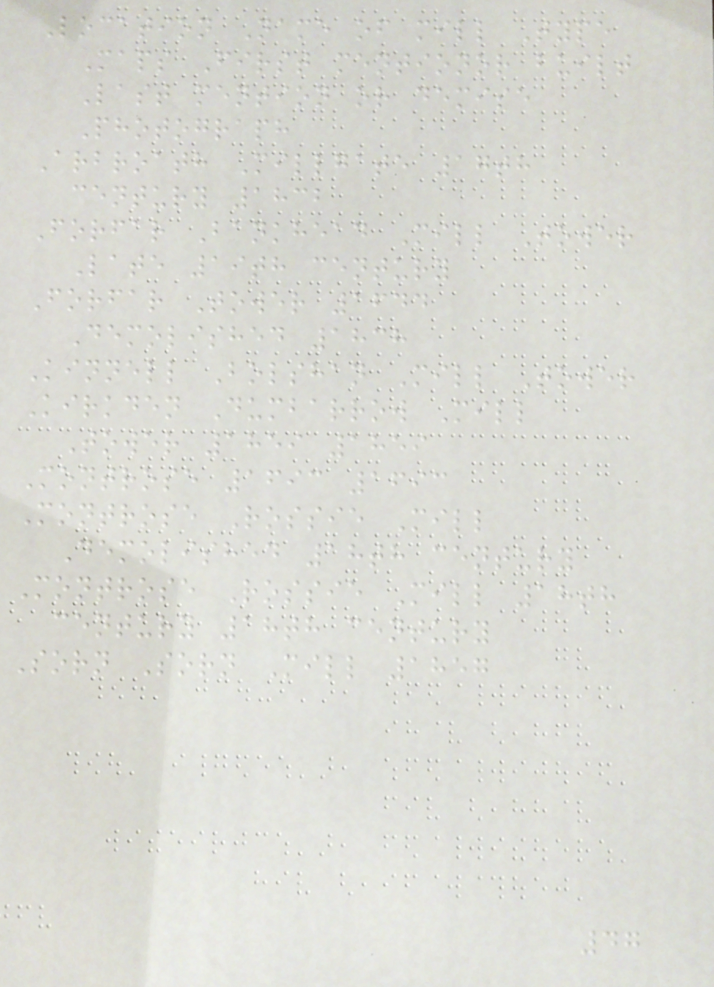Location Name of mill Type
Maps First mentionor built
Last mention or demise
Photograph
Arbroath Millgate 17th
century 1832
Forfar Bankhead Mill Tower
Late 19th century
Forfar Tower 1644
Demolished 1838
Kinnell Bolshan Mill Tower
Kirkden Dumbarrow Mill
Tower 1859 1859
Montrose 1693 1693
Montrose Rossie Mill
Demolished 18th century
Montrose Rossie Mill 18th
century 18th century
Sorn Sorn Mill 1857
47
